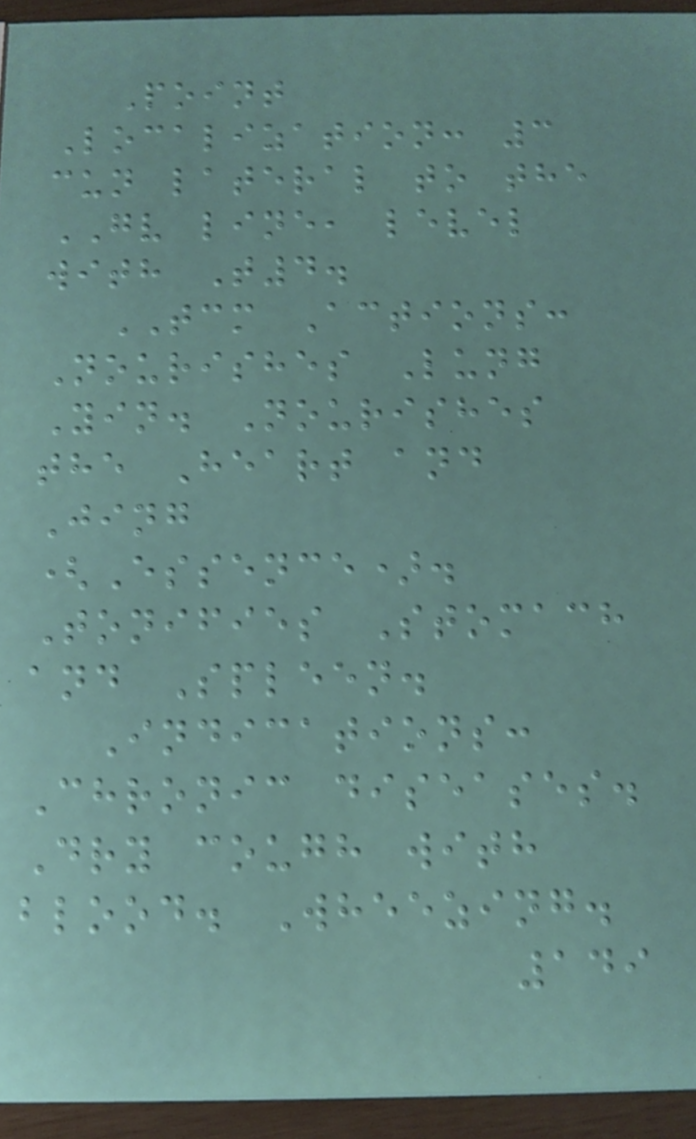Point
Localization: 3
cun lateral to the
GV line, level
with T4.
TCM Actions:
Nourishes Lung
Yin. Nourishes
the Heart and
Jing
(Essence).
Tonifies Stomach
and Spleen.
Indications:
Chronic diseases.
Dry cough with
blood. Wheezing.
149
